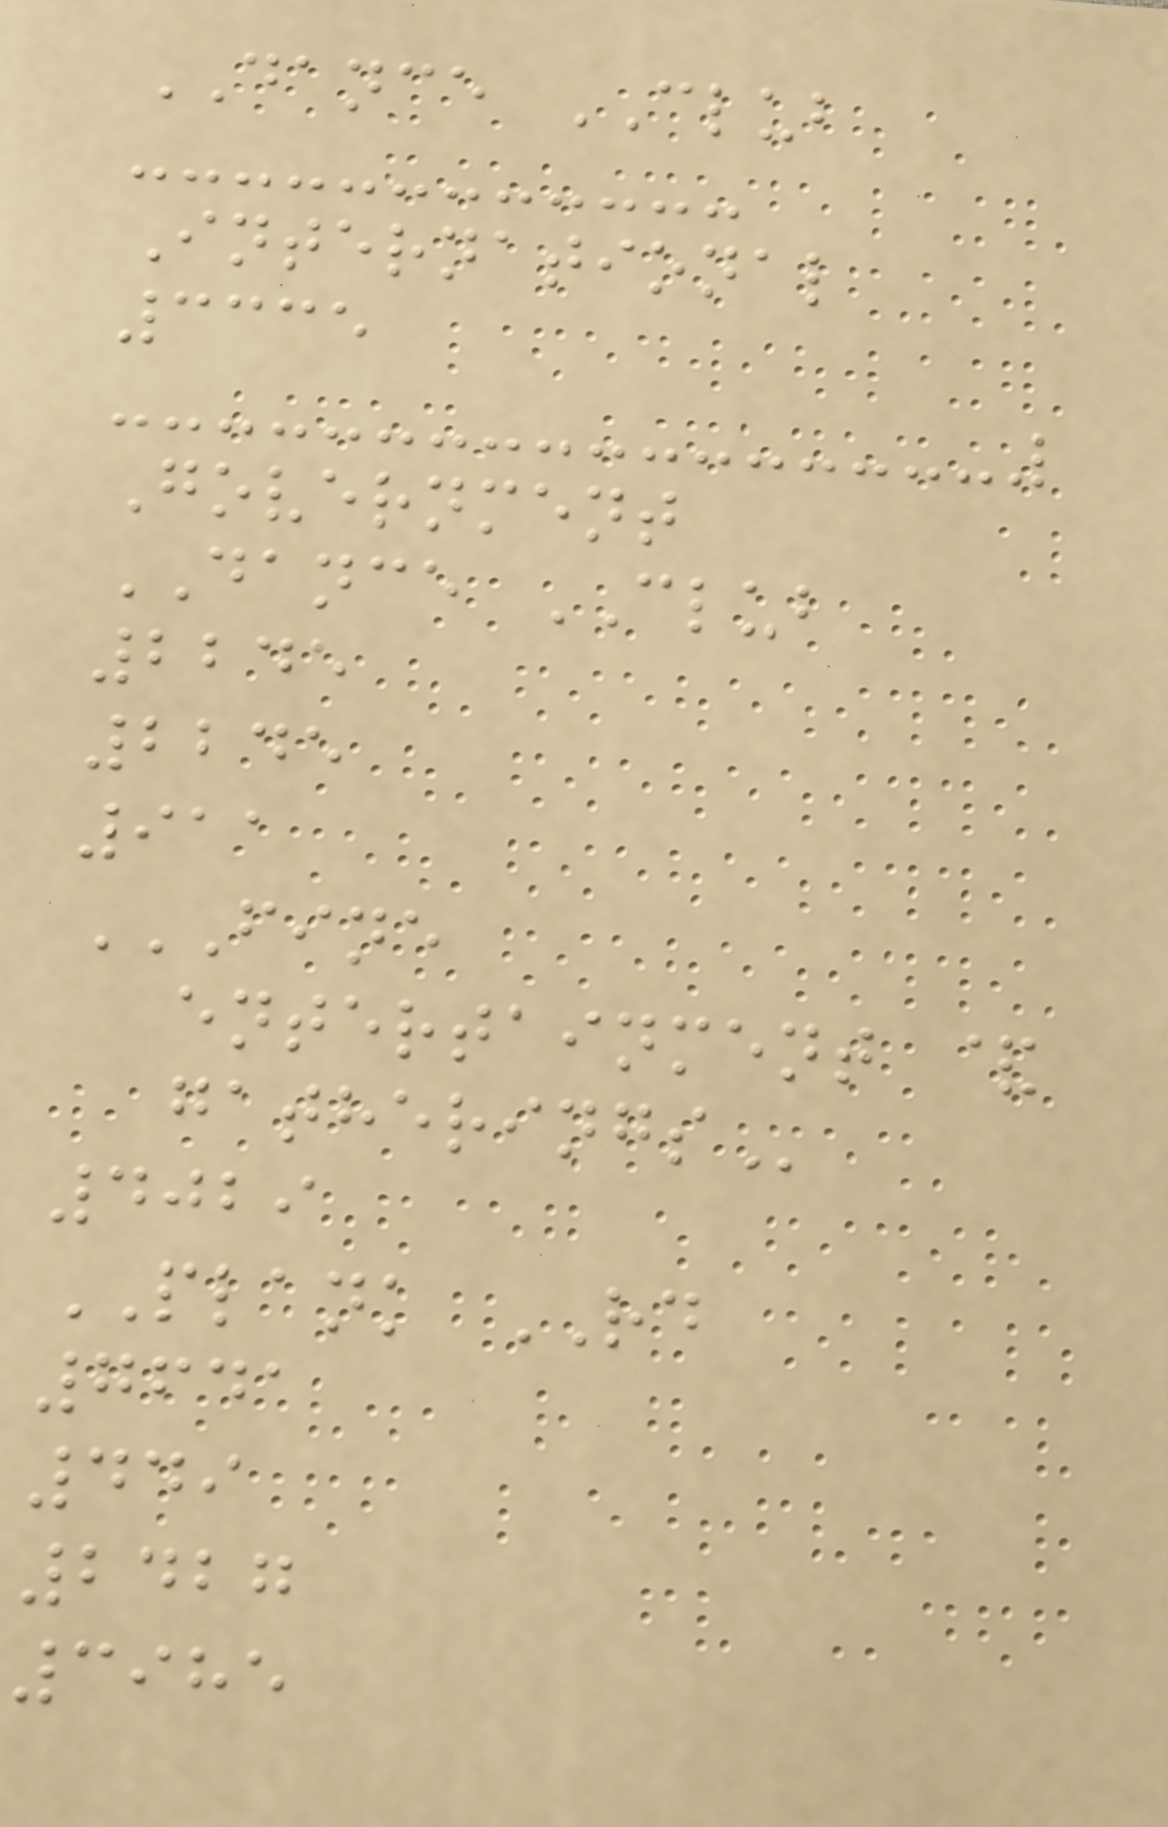DANCE CLUB
International
3335
Government
DANCE CLUB
2245
2245
911
FINE
ENTERTAINMENT &
GATHERINGS
4029
PLANK RD
7641
449
2427
3985
